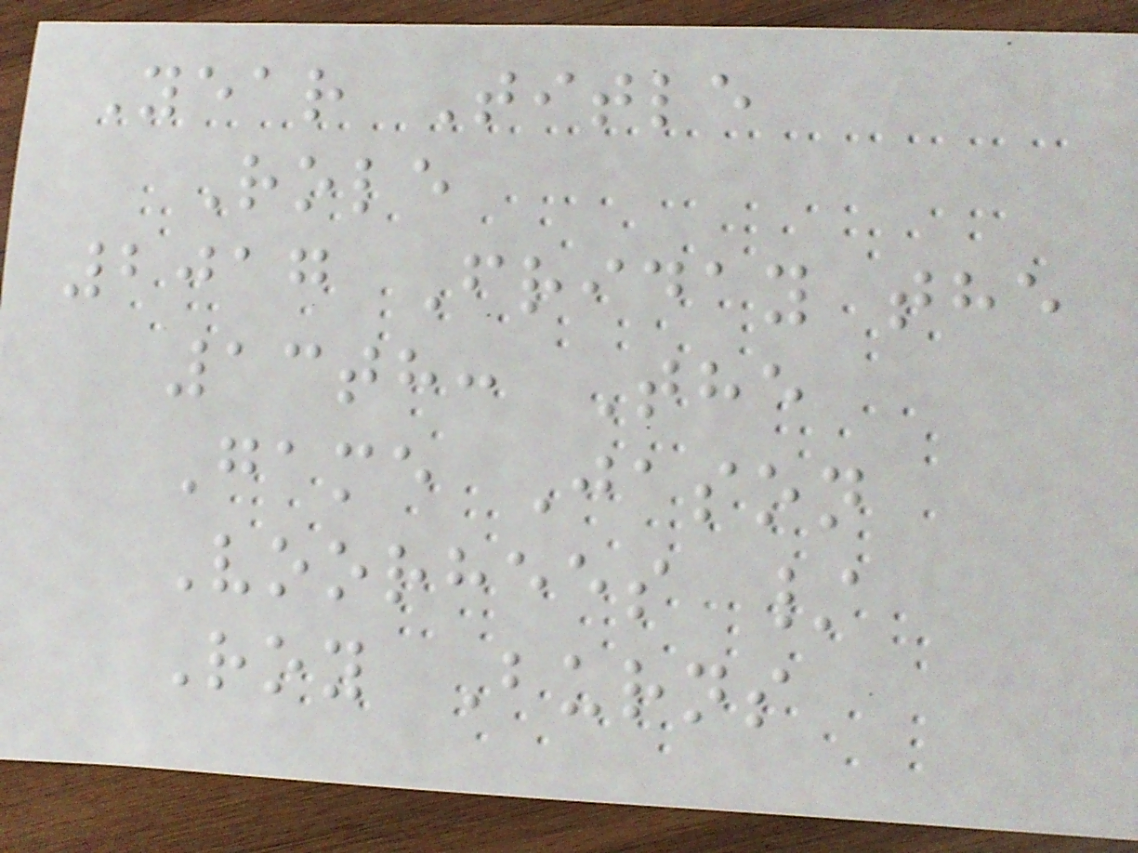Year Title
Role
2017 Friday the
13th: The
Game Jason
Voorhees /
Roy Burns
